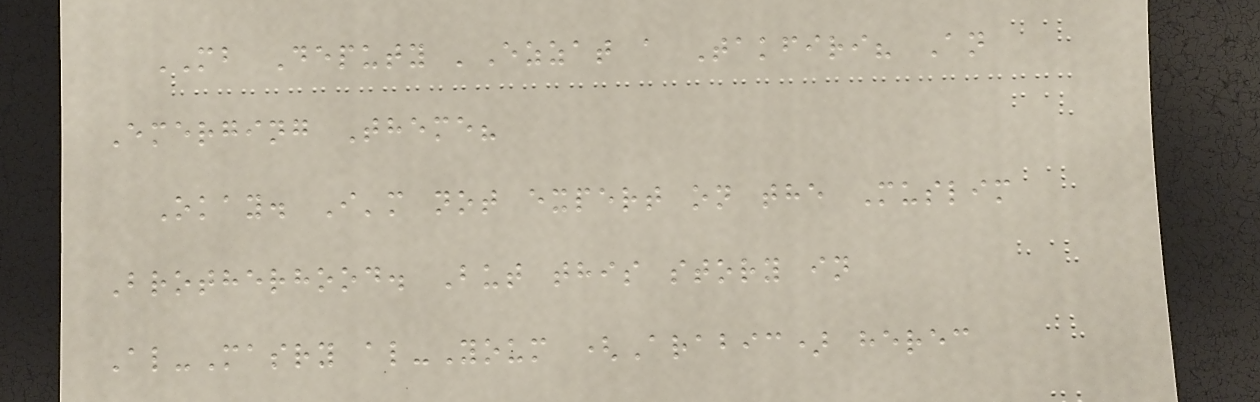MB Deputy 'Ezzat a Takfiri? An
Emerging Theme?
Okay. I'm not expert on the Muslim
Brotherhood. But this story in
Al-Masry al-Youm (Arabic) herec
